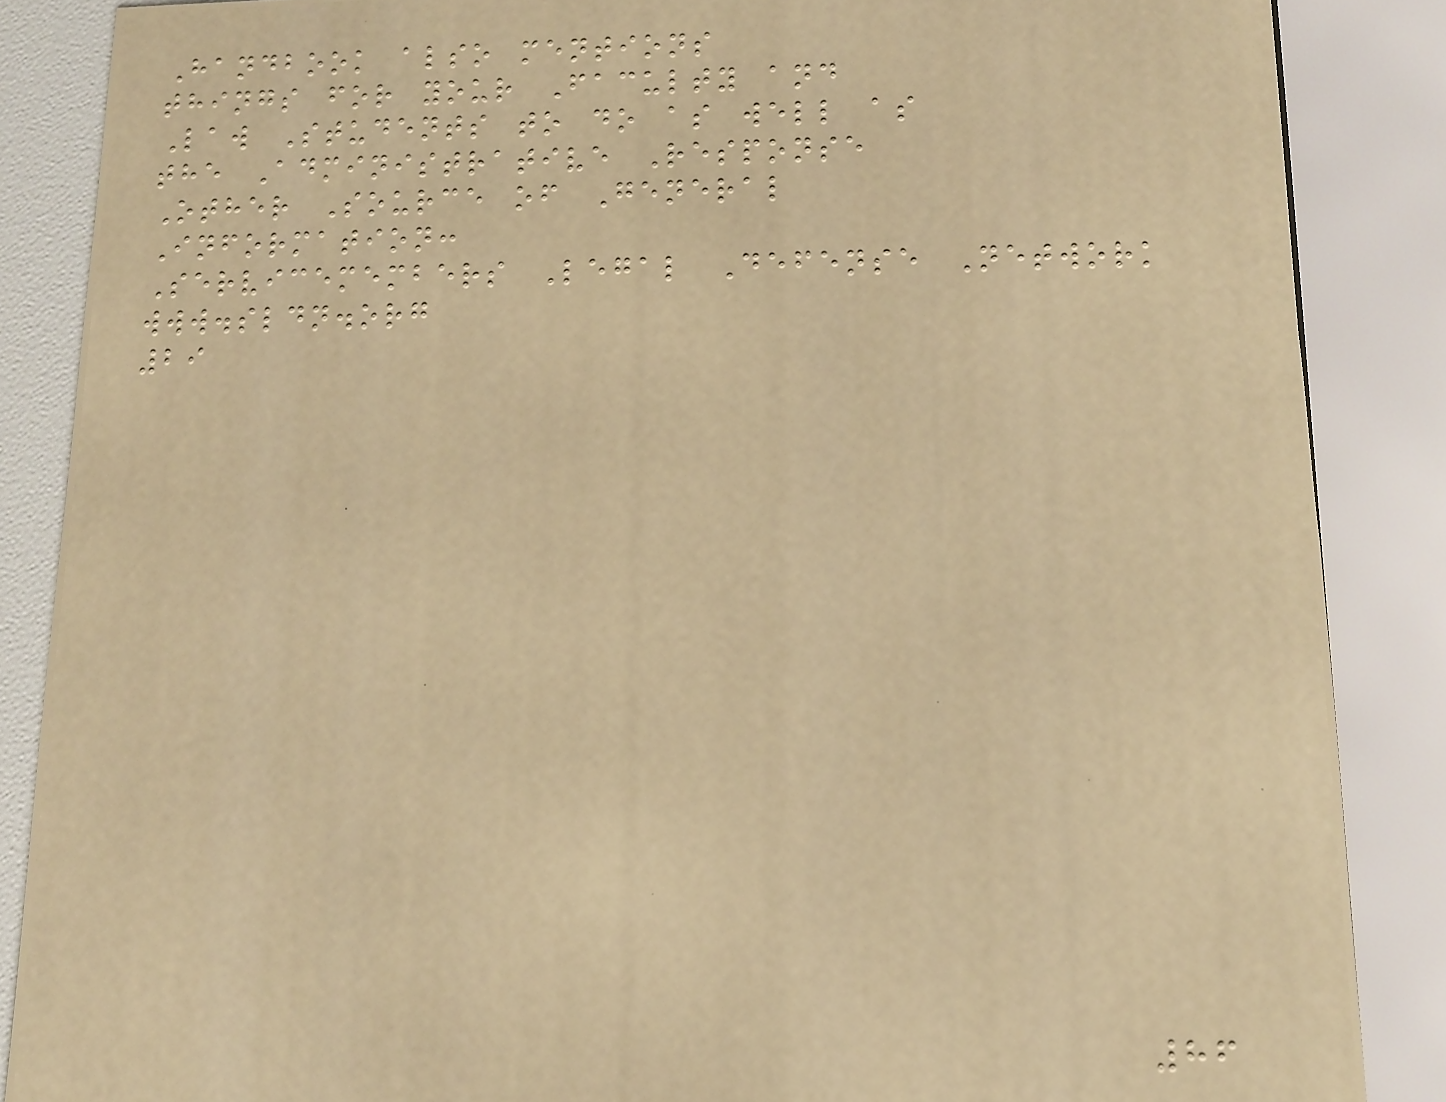Handbook also mentions
things for your Faculty and
Law Students to do as well as
the Administrative Response
Other Source of General
Information:
Servicemembers Legal Defense Network
www.sldn.org
29
86
